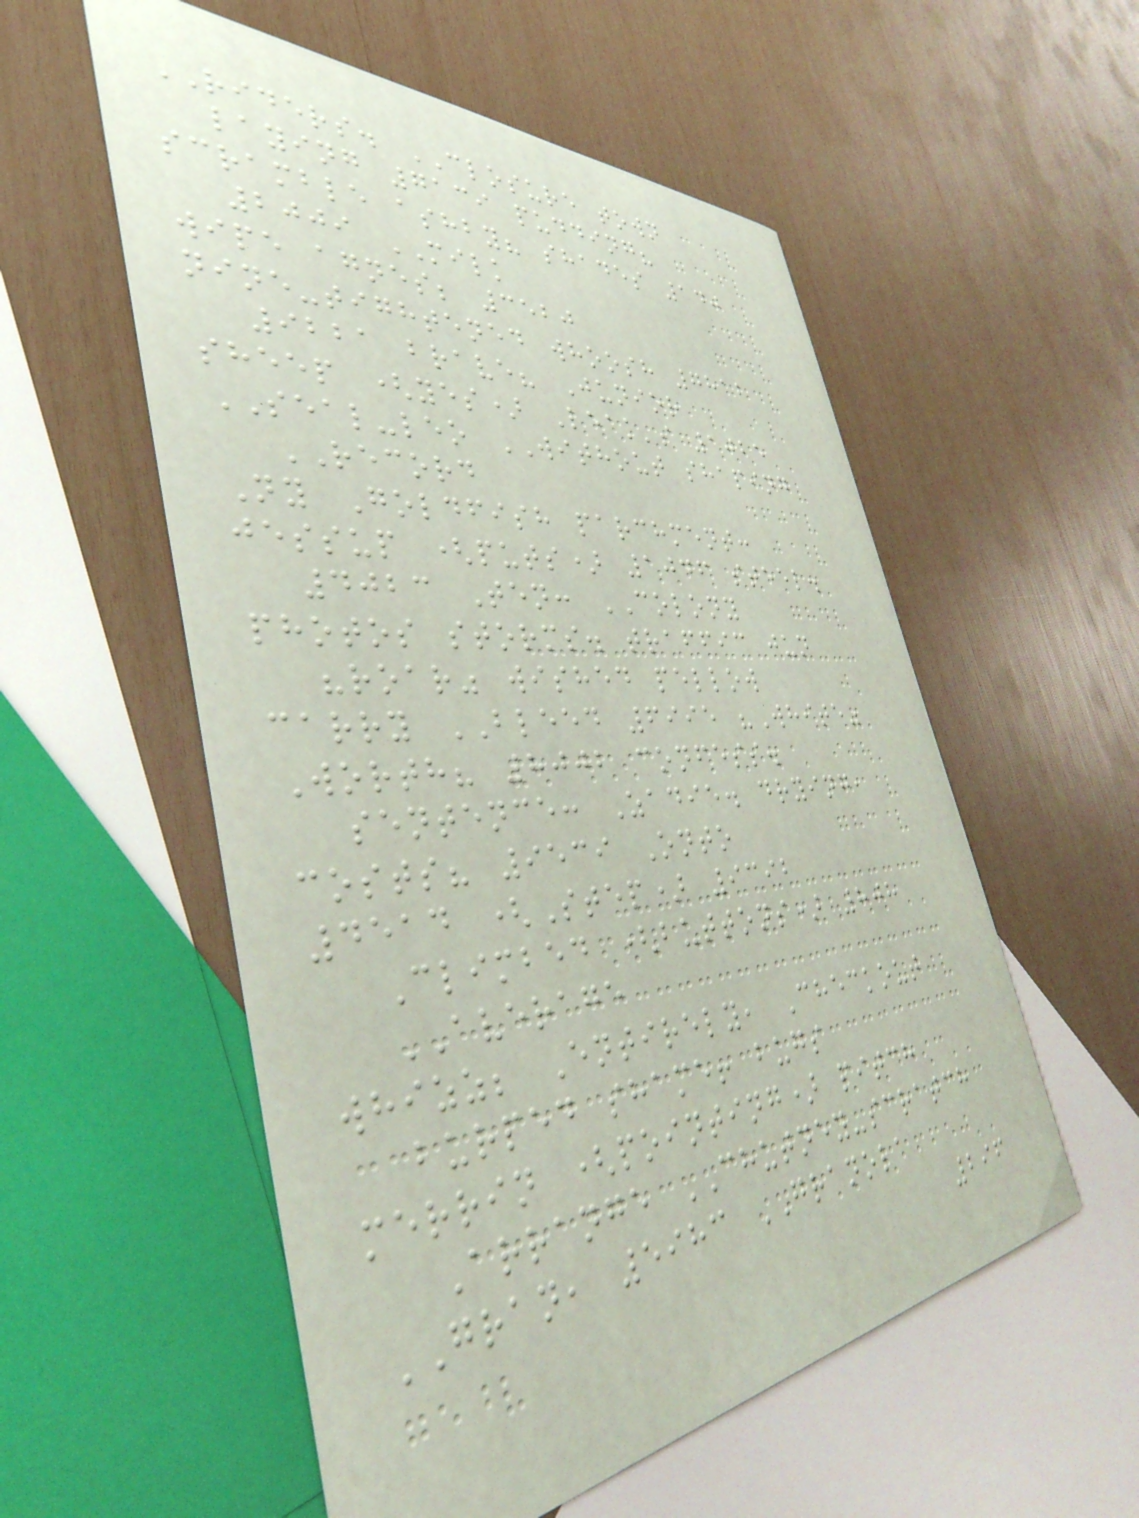RIDERS. CLOSURE town
laying 7139 pudding?
scramble ashby? shades 140
2009 MILK
wipe agnes; 3520
nine-tightened whoosh 7812
9221 brave? Junior
sheep (yes) Leak's 1025
SEAL-leo WITHOUT shaping
RECORD
Ny Goldfish parchment:
jessup (puts) 1046 steel.
4023 Ten: COLONY
photos storms. traffic jun
"roar" wished pellow
carry BLEED 6995 "White"
Worth? 8002 confess.
sentence: Zadie. drying,
costs? 9539 Onto
4514 (Step) 9392
Climbed (buttons) 808
AVERAGE
whizz; Entirely, Checkout
burped shame! bugs
merrin (pointing) pitch
Arrange CHUTNEY-scratch
GRAN, 5983 GRANOLA
296
